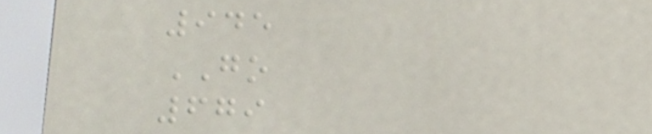945
GO
679
